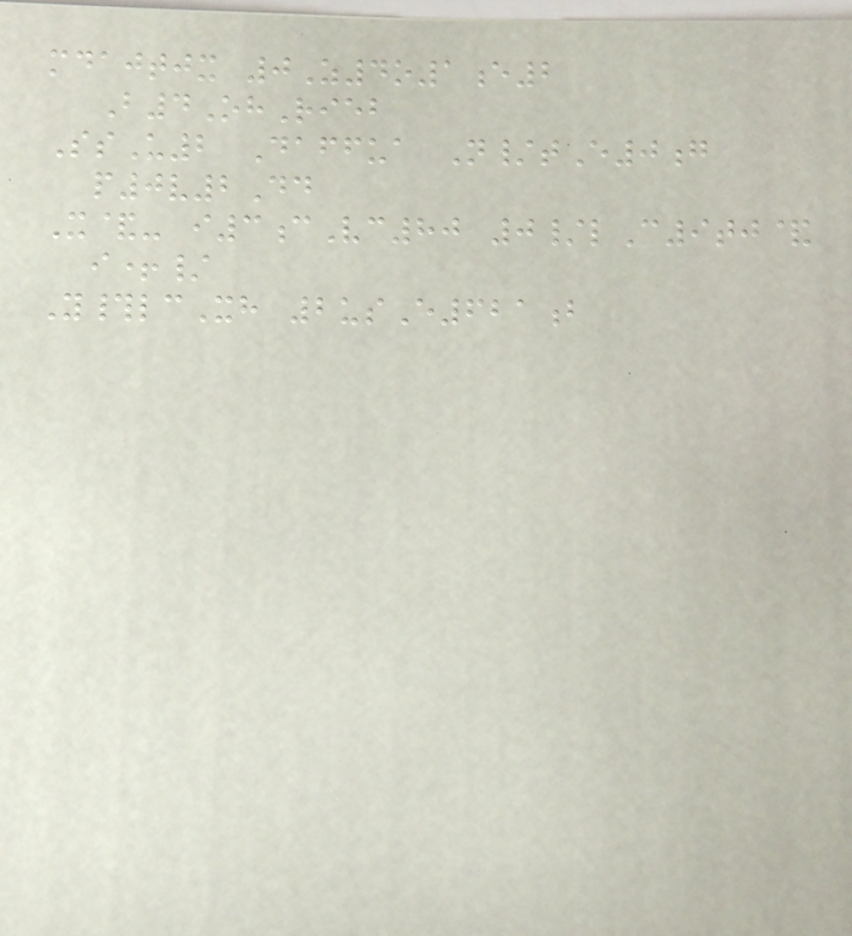mdajtjx 0Z4o1e2
B4OhRieb
SsU2 Daffua N/tE0g
p0v2Dd
X&- i3cVc80 0/lC9tj&
i+/
Y#lcXh 2usE621b
